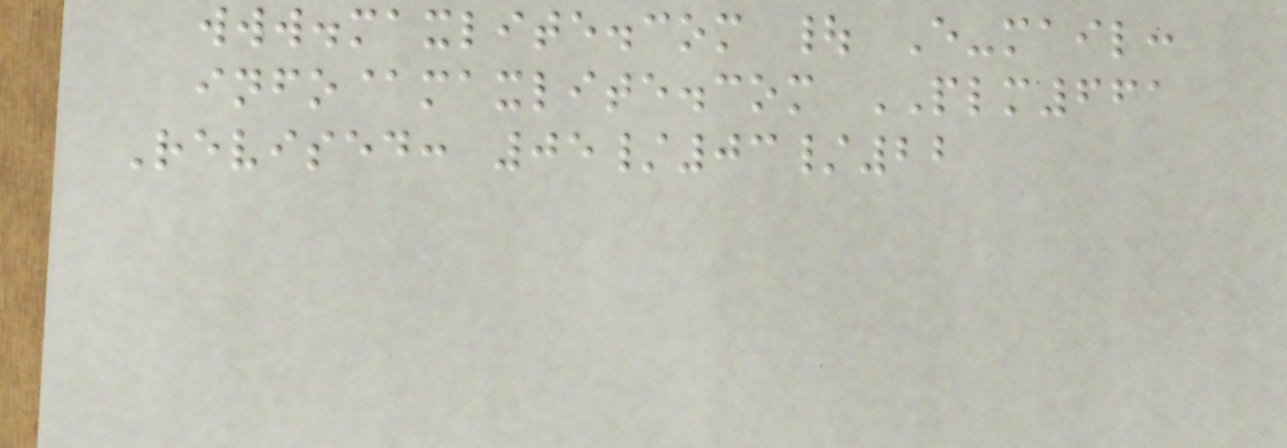www.maxlite.com | E-mail:
info@maxlite.com PLM661
Revised: 05/03/22
